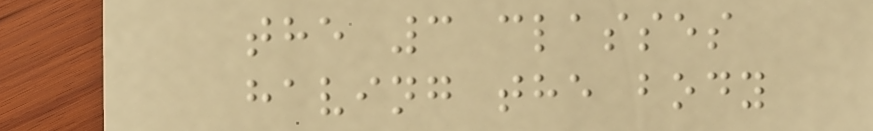the 3 classes
having the body
